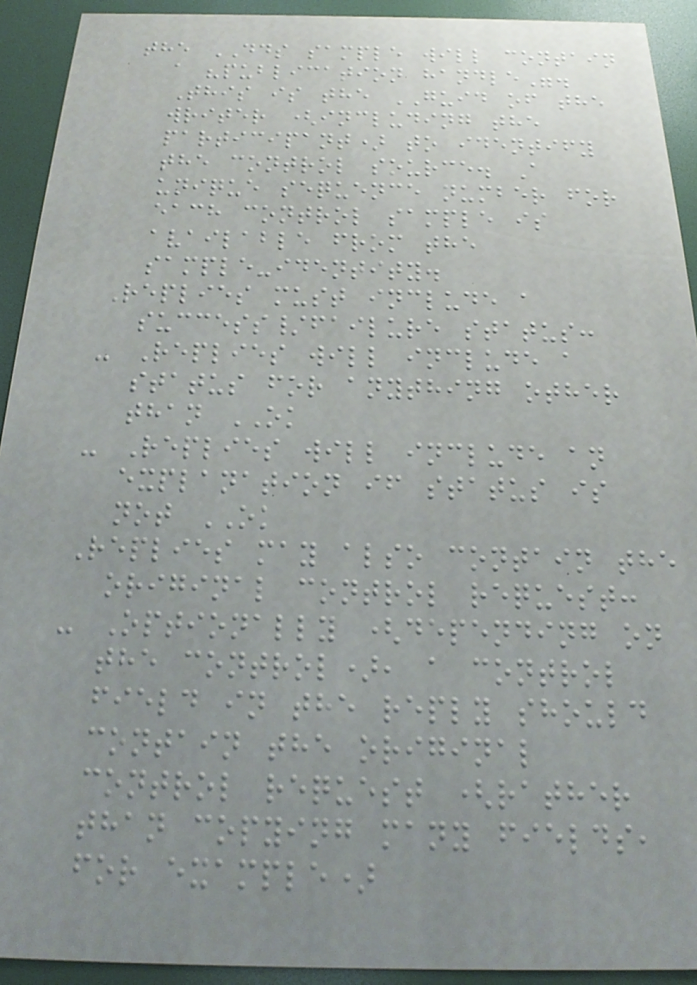the DDS sample will contain
a "publication handle".
This is the GUID of the
writer (including the
participant) to identify
the control source. A
unique sequence number for
each control sample is
available from the
sample-identity.
Replies must include a
success/failure status:
- Replies will include a
status for anything other
than OK
- Replies will include an
explanation if status is
not OK
Replies may also contain the
original control request:
- Optionally (depending on
the control), a control
field in the reply should
contain the original
control request (rather
than copying many fields,
for example)
